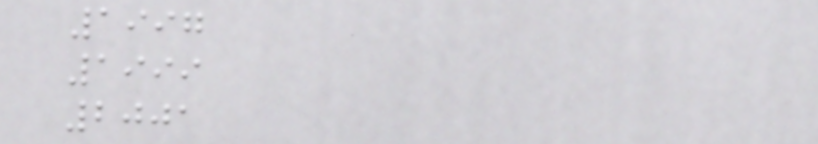1997
1999
2001
